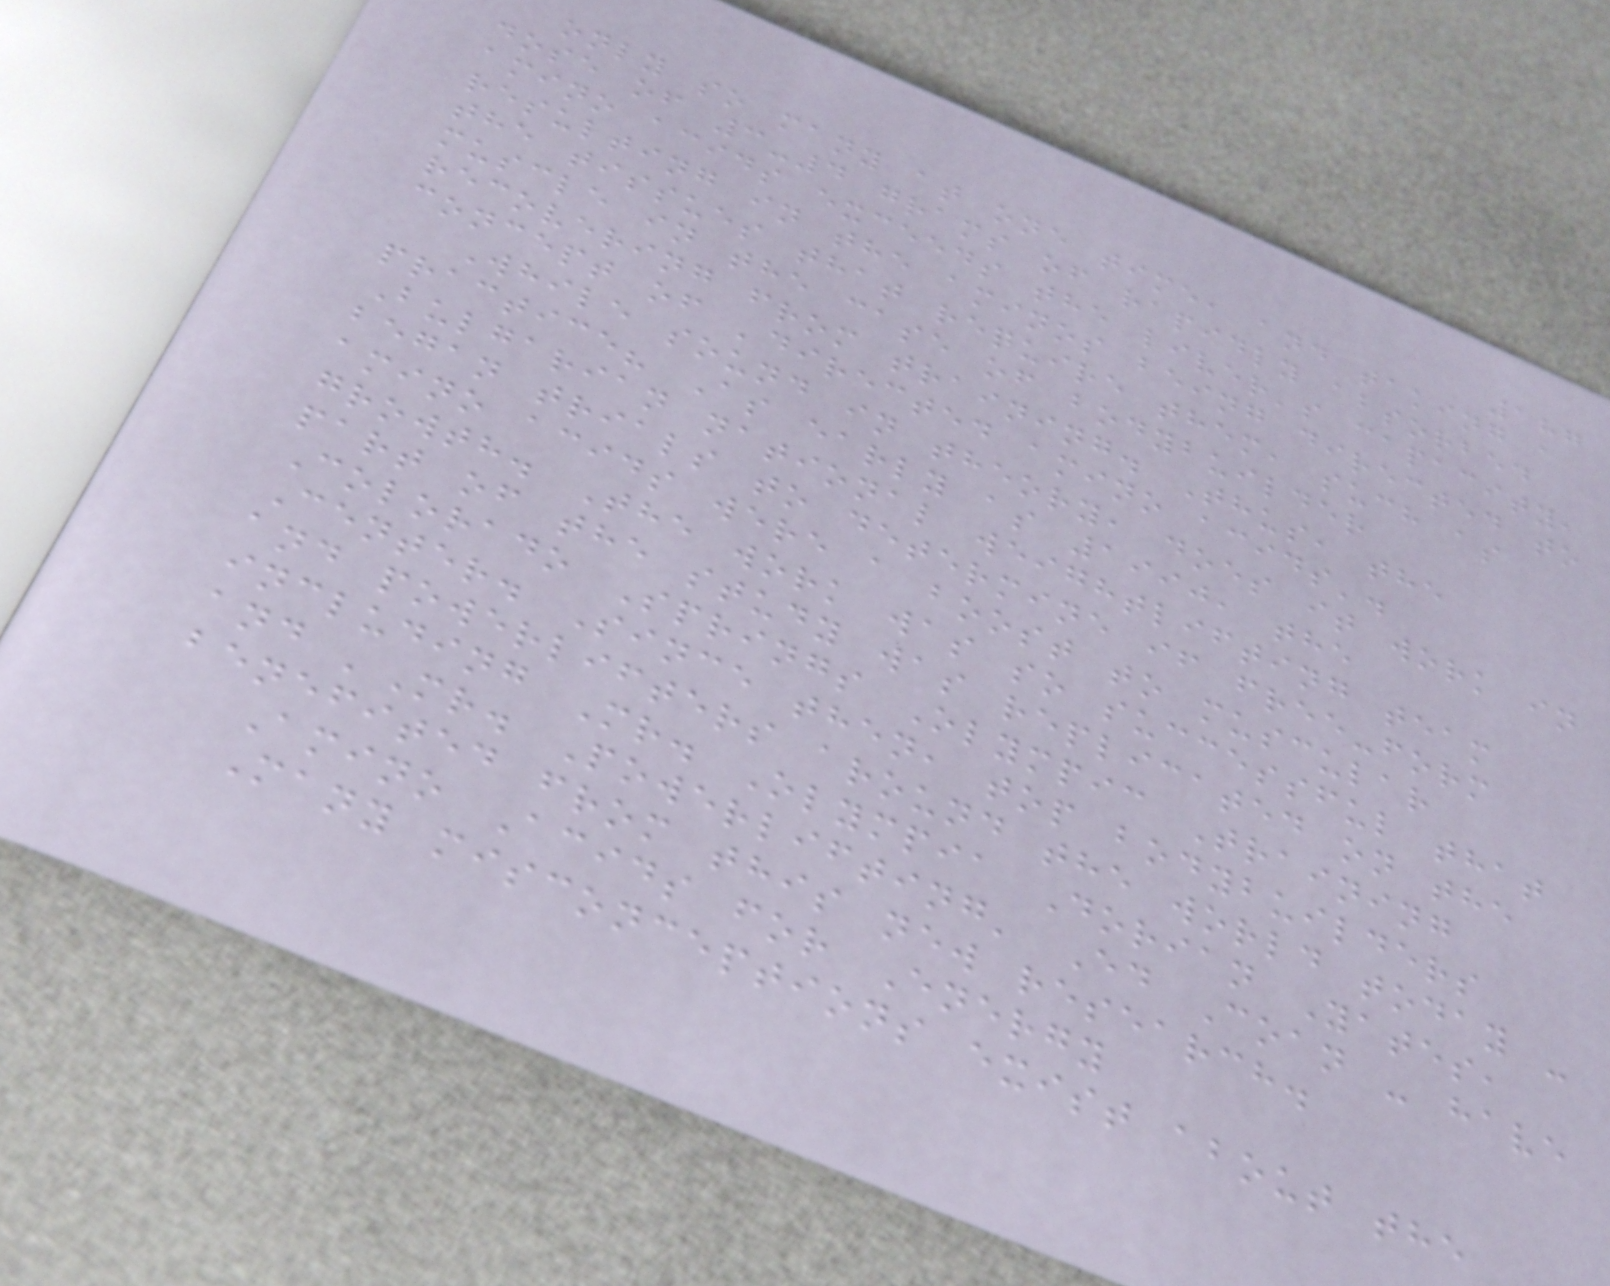187
only so many at one time, and taking a
dose of 3-4 grams of rapidly absorbed
amino acids exceeds the liver's capacity,
resulting in the aminos being directed to
the tissues that require them, such as
muscle in the case of bodybuilder
recovering from training. Thus, the
concept of 'directed amino acids'.
While sound in theory, does it work in
practice? As early as 1990, the
Bulgarian national weightlifting team
began trials to determine if free-form
amino acids were a boost to muscular
growth. The work was so successful that
part of the study was replicated on the
Colorado Springs Olympic Training
Center. Since then, top bodybuilders
and powerlifters around the world today -
including Mr. Olympia Dorian Yates,
and 'Mr. Powerlifting' Ed Coan - have
benefited from this new research.
Amino Acids for Energy
Many misconceptions exist about the
